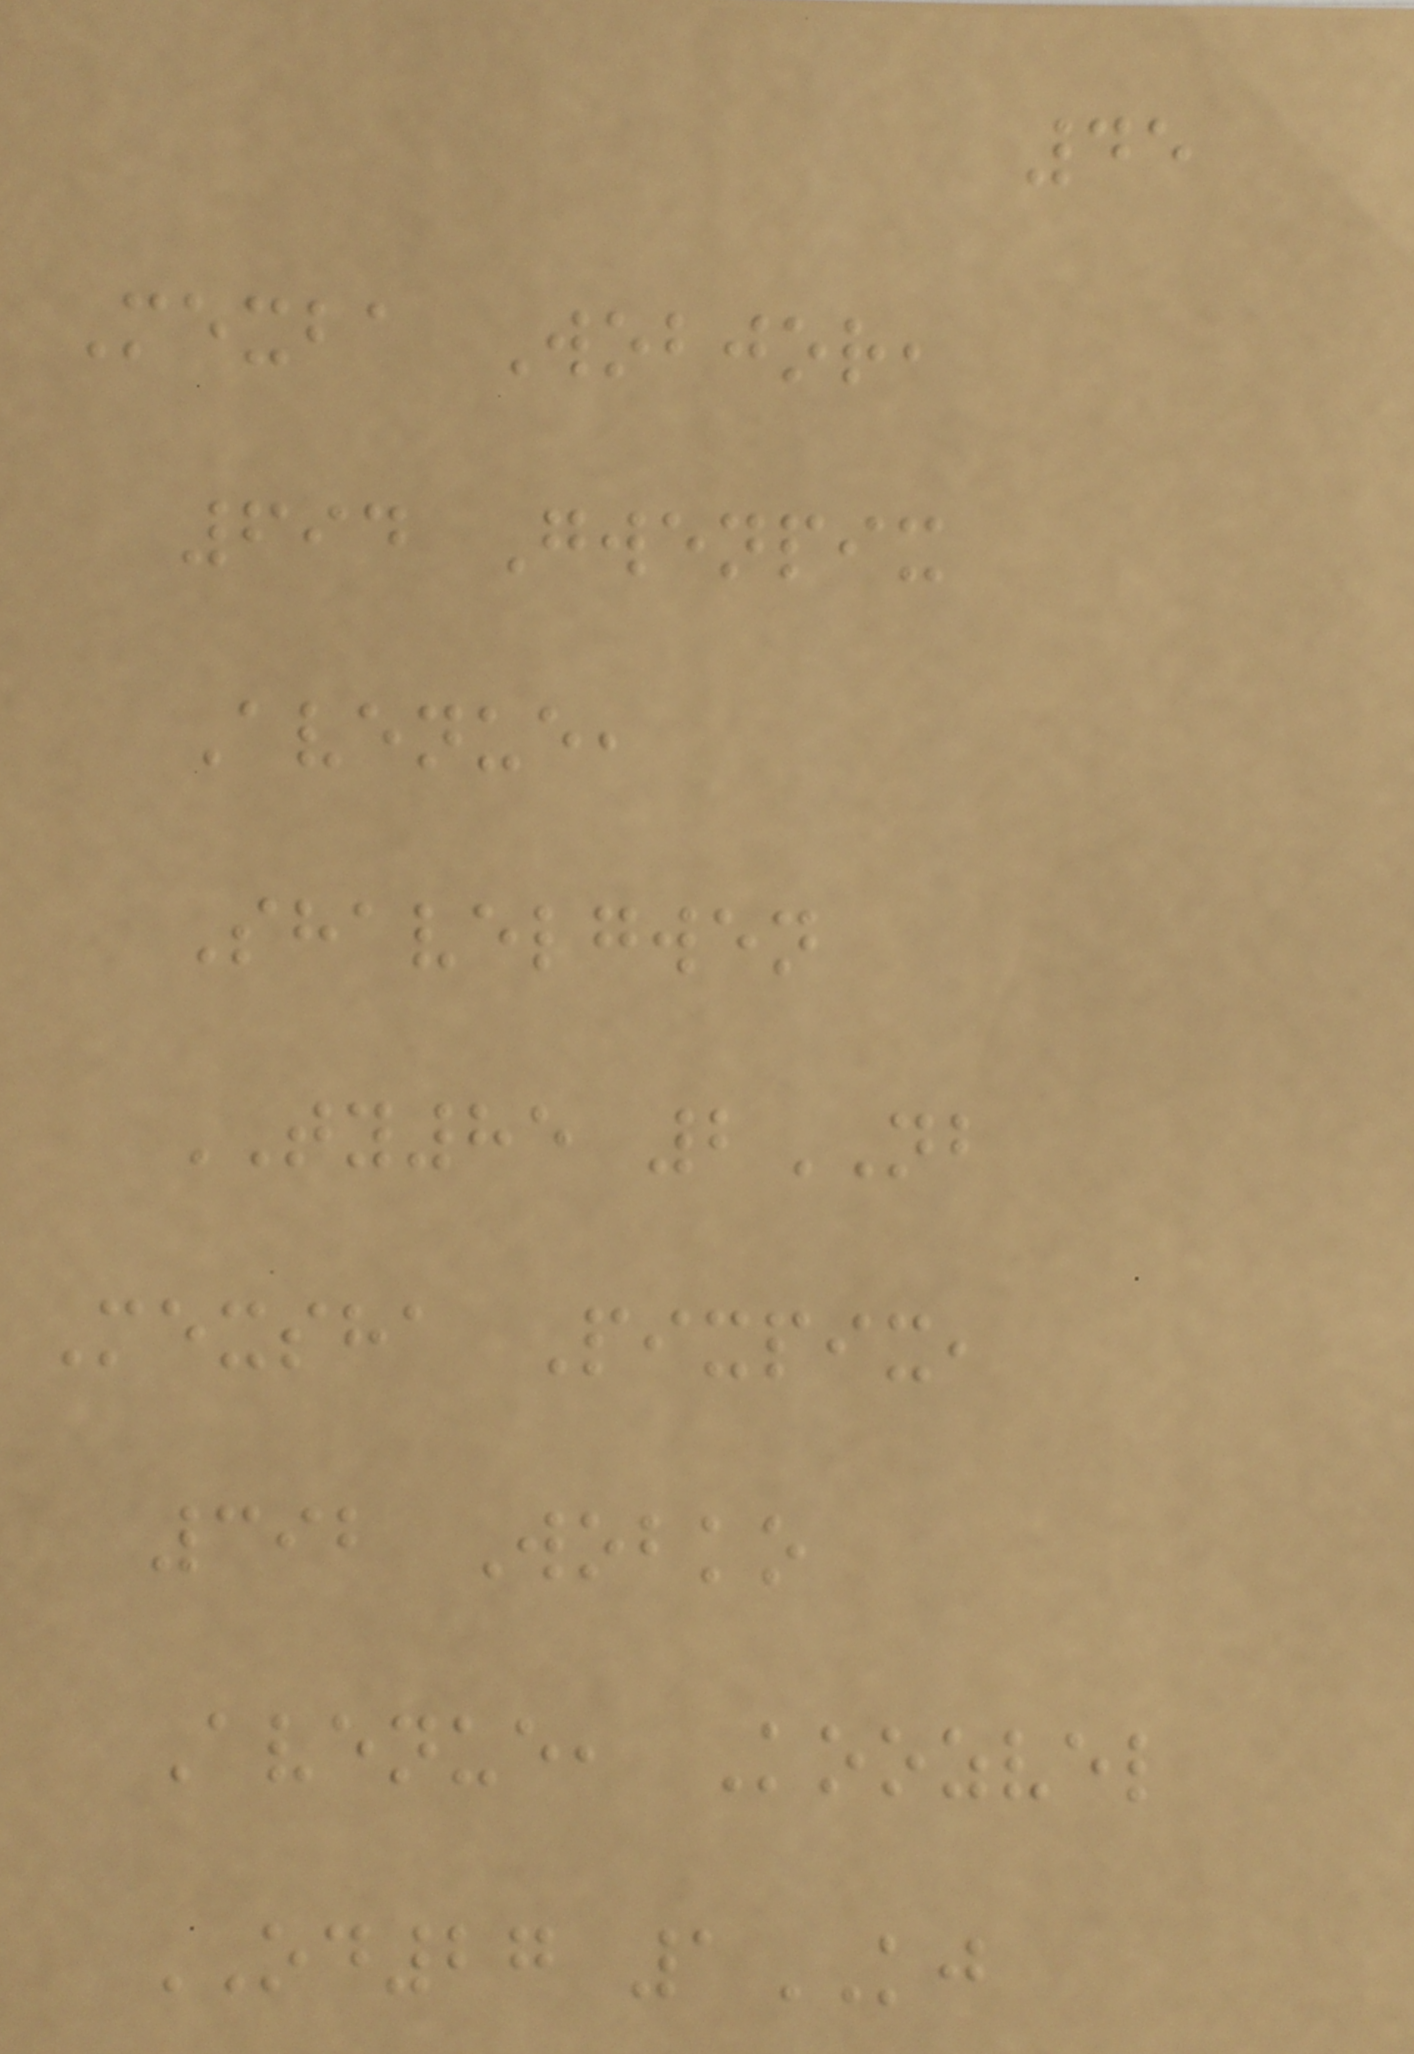45
Mexba Wobjor,
694 Gwenpix
Avenue,
Shavelgwen
TY85 2NB
Mexsha Pixpix,
392 Wobko
Avenue, Koozvel
OD27 1KJ
